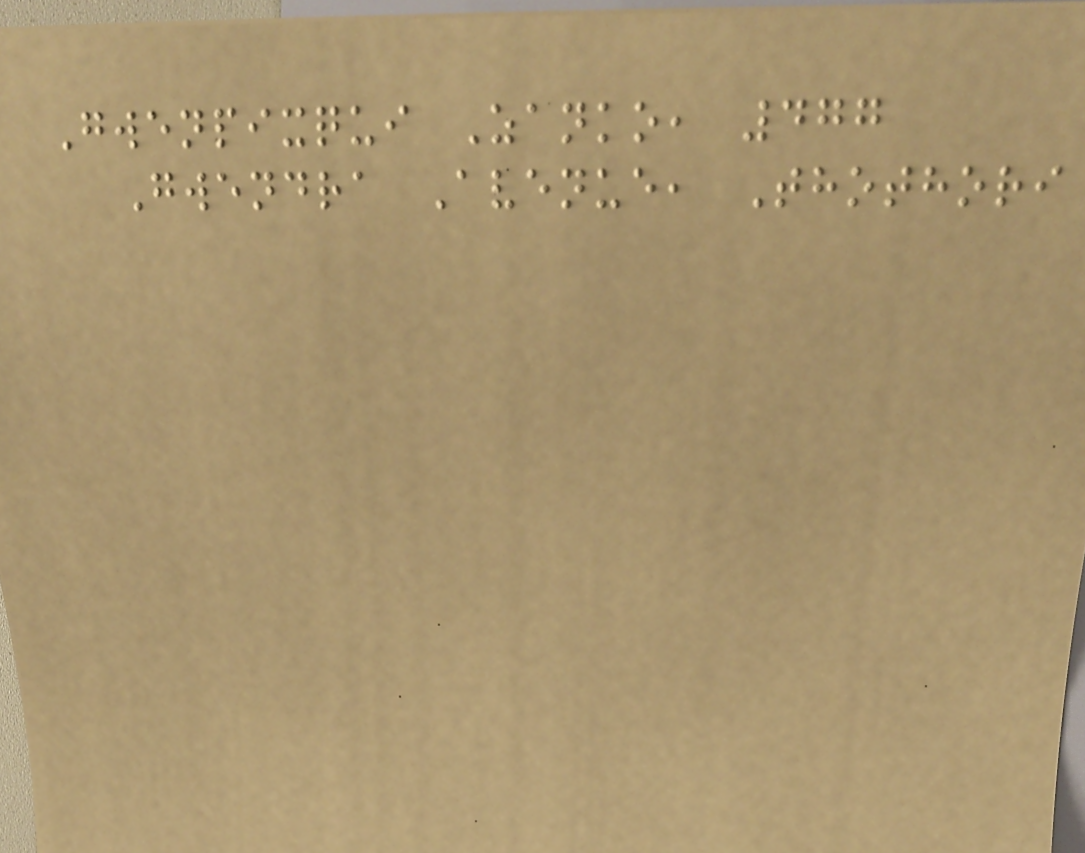Gwenpixqui Zanko, 477
Gwendra Avenue, Thothori
